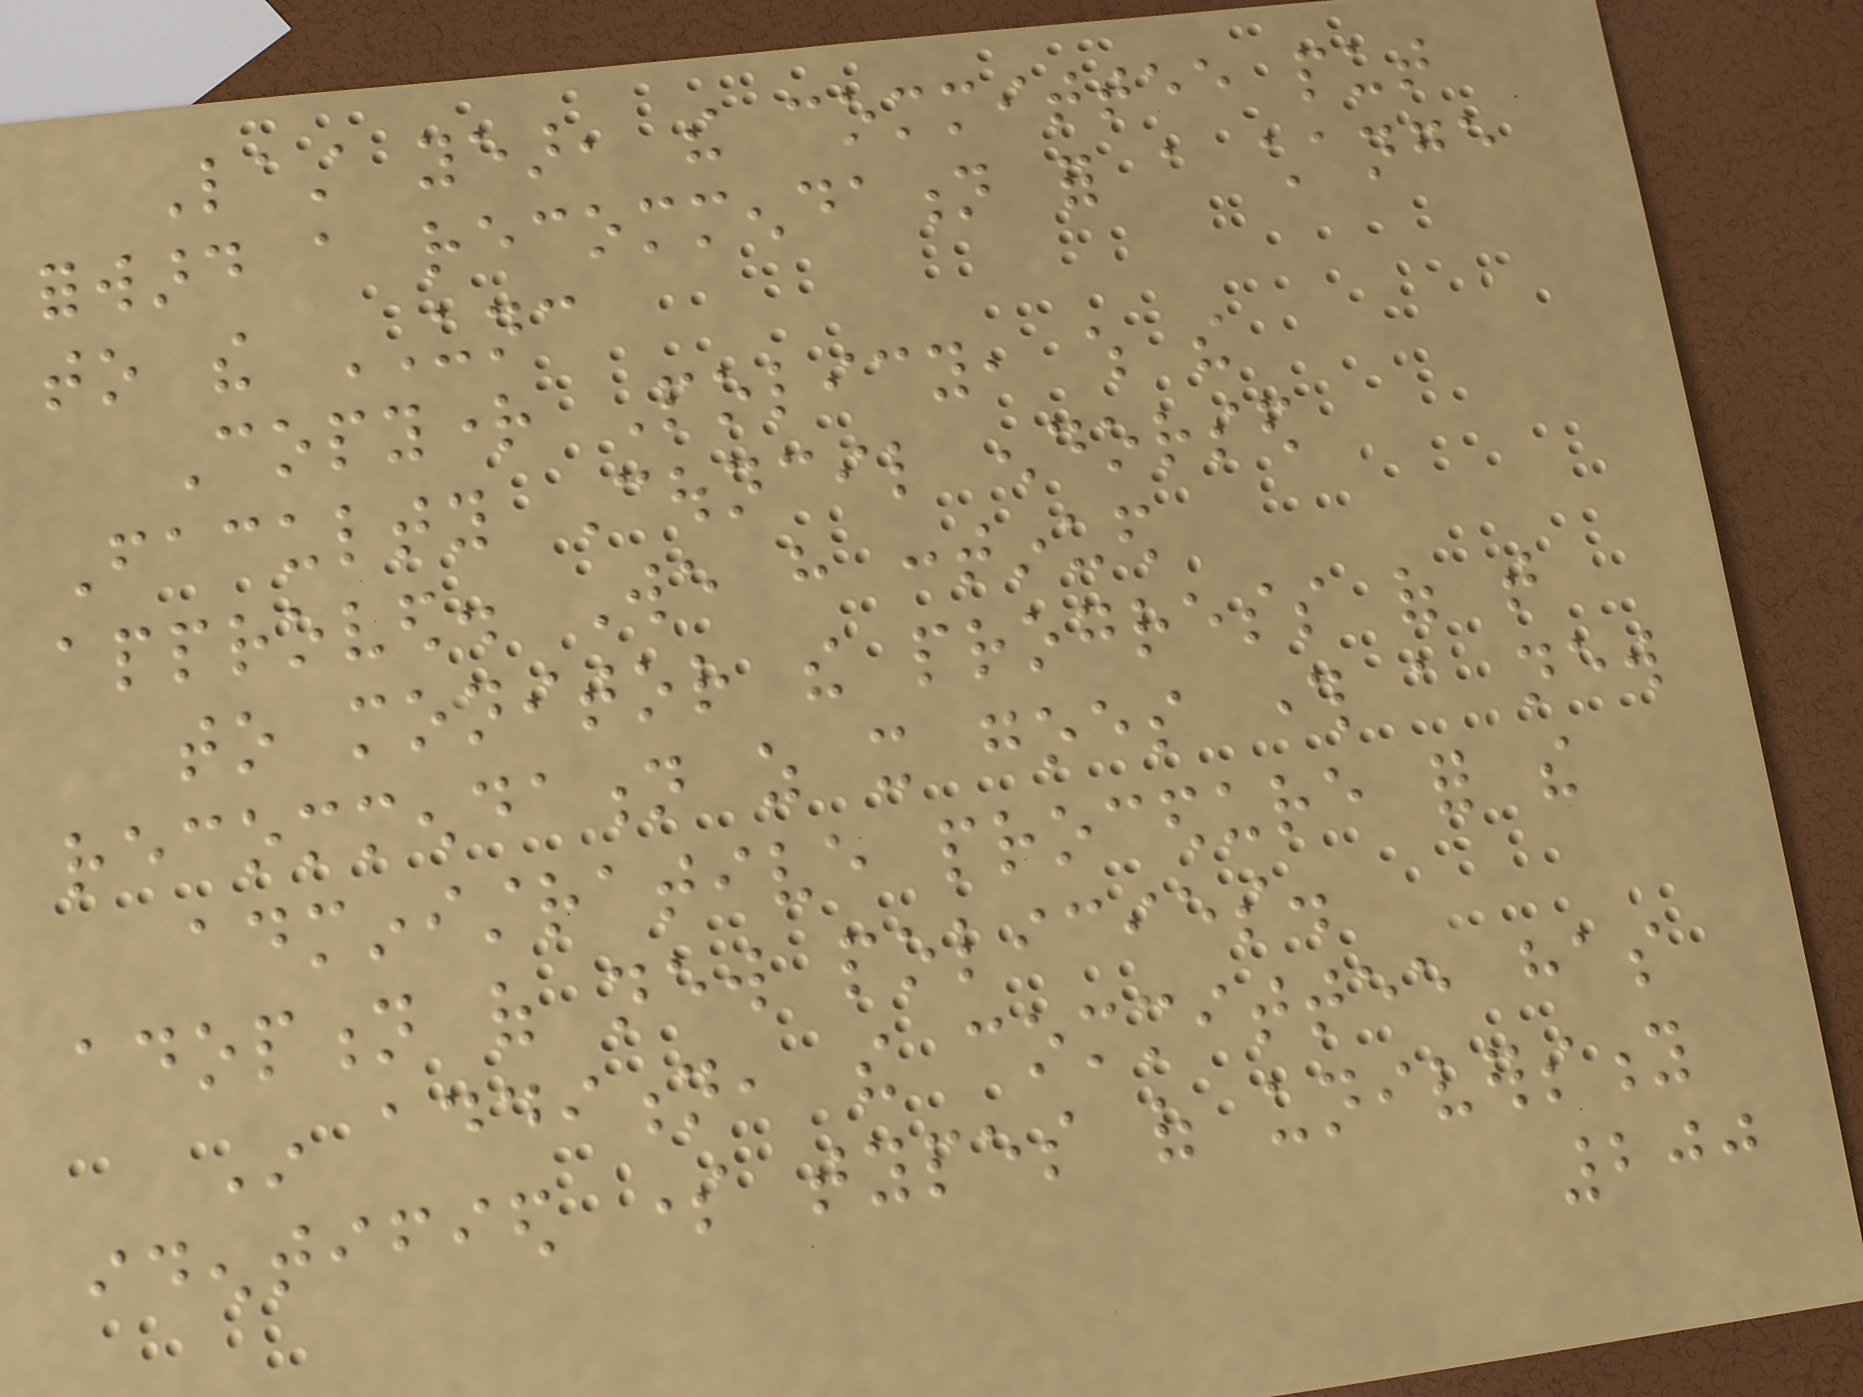Last year, the committee put
forward a recommendation for a change
to the UNC
Copyright Policy, which the
Faculty Council endorsed
approved. We have continued
to monitor the progress of that
recommendation as it goes through a new
administrative procedure for the
adoption of new policies.
In addition, the committee has
identified some types of university
200
